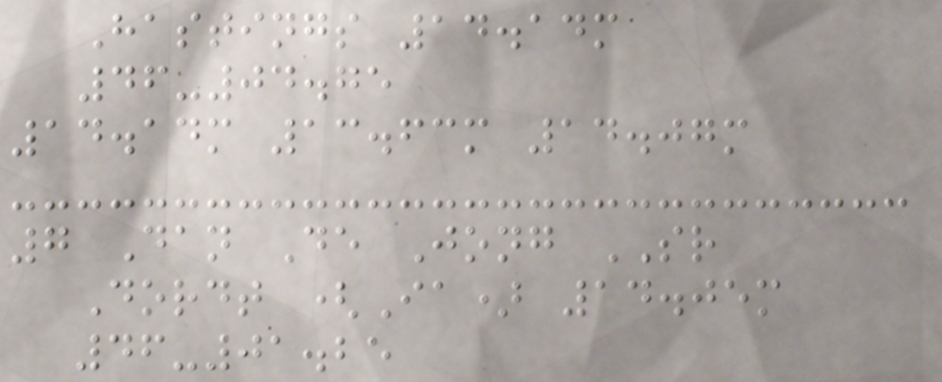Hastings 14.14m
46-04.75
14.14m 13.63m 14.07m
7 Dan De Jong SR
Dordt (Ia) 14.05m
46-01.25
